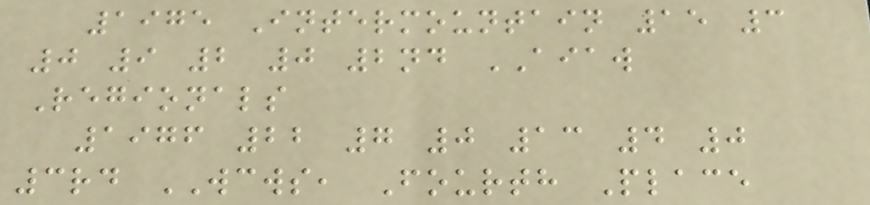1975 Intermountain 15 3
0 9 2 0 2nd AIAW
Regionals
1976 22 7 0 13 4 0
3rd WCWS, Fourth Place
